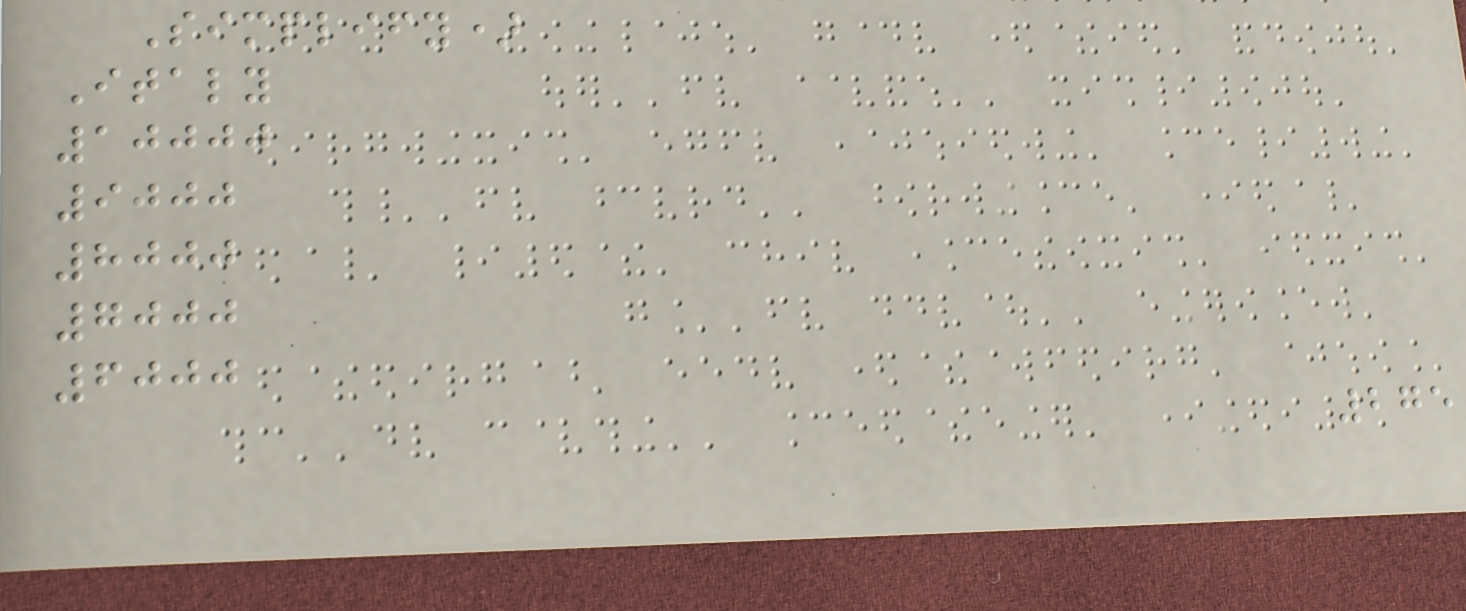Simplify)
Italy
10000
9000
8000
7000
6000
275
